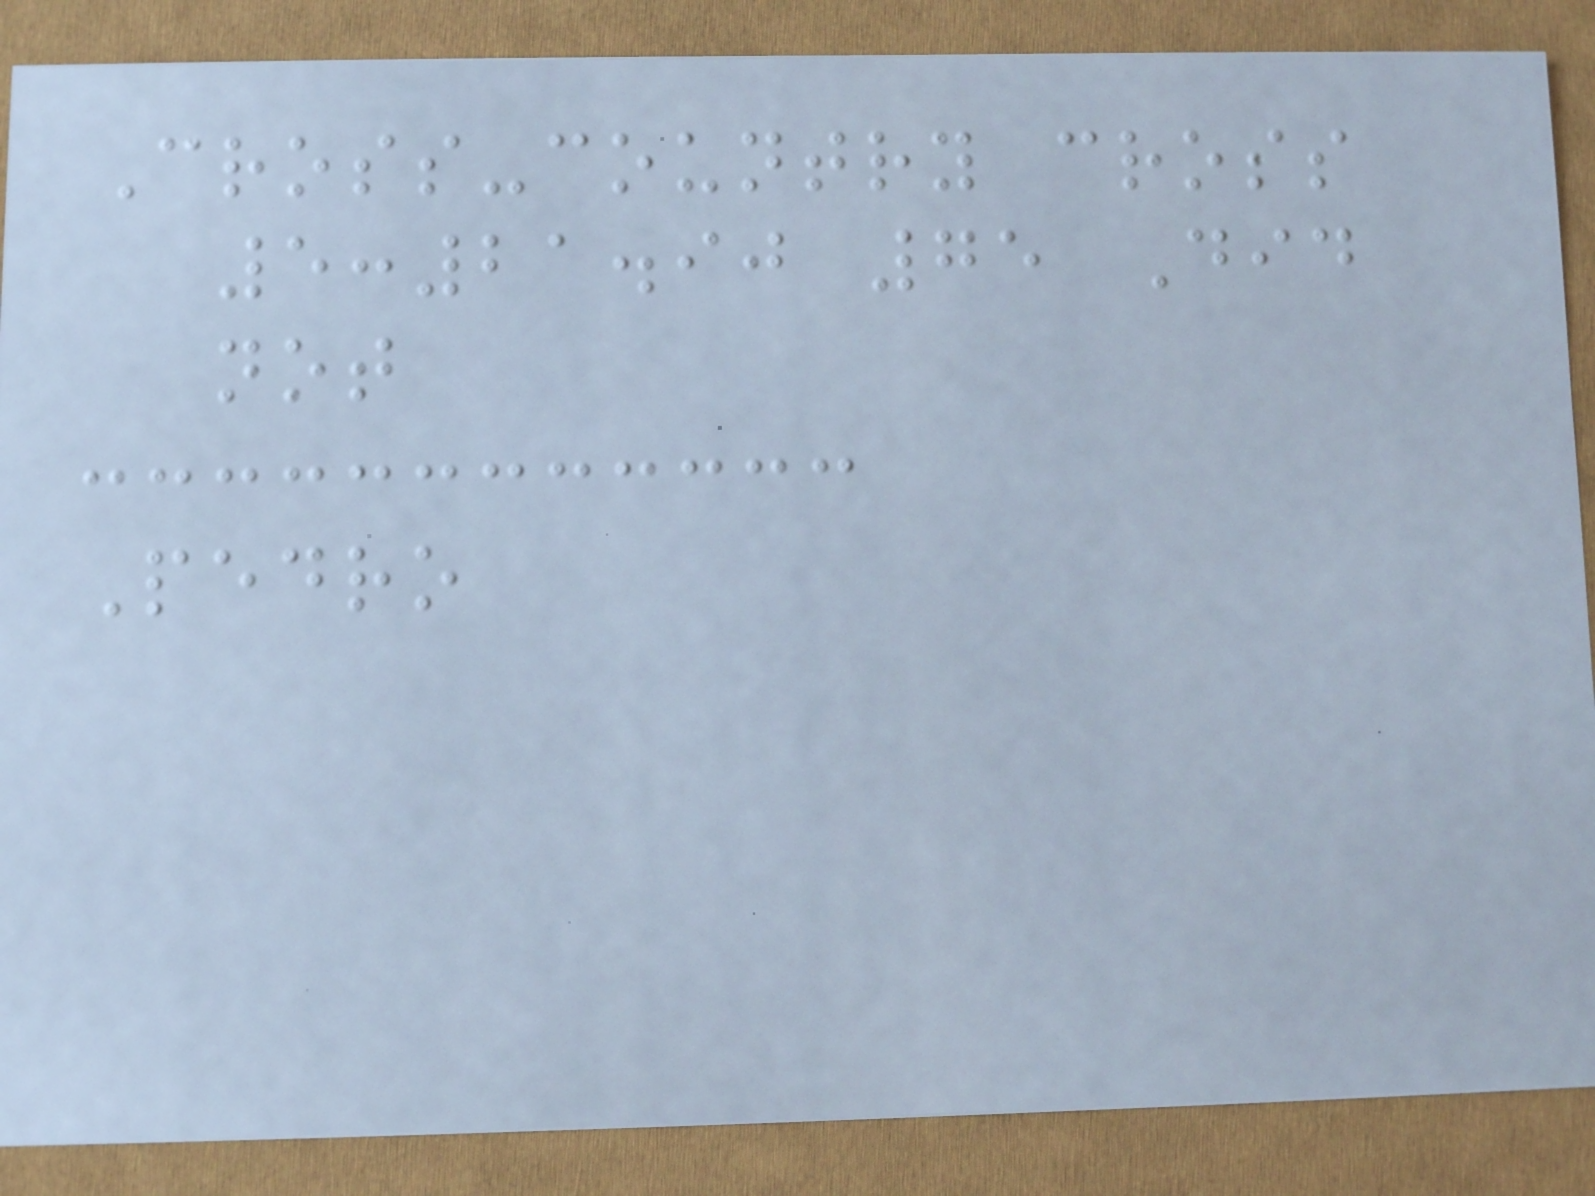Cross-country cross
5:21.90 75 Did
not
Pedro
